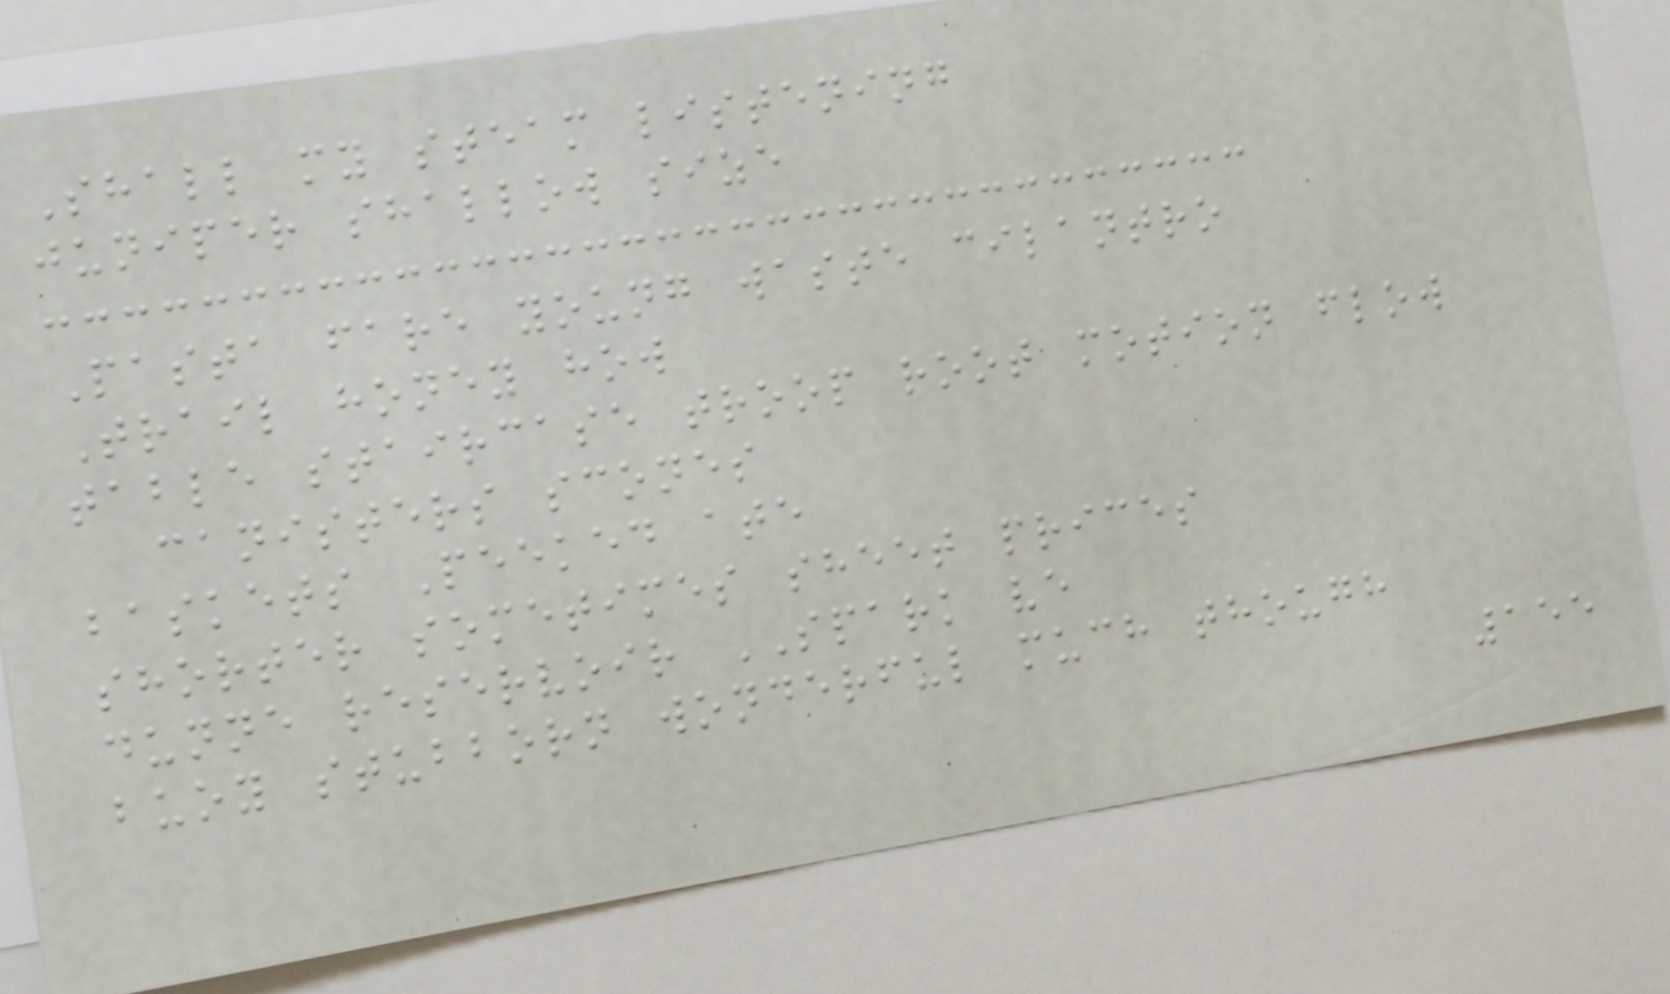Shall my steam listening
juniper shallow size
Pasta fare young waste cilantro
Trail honey how
table staircase troop root motion flow
canisters scones
baskets Peeked ate
shorter sometimes sheet prices
dunne reservoir SPARK ve
buoy stubborn wonderful much though
155
